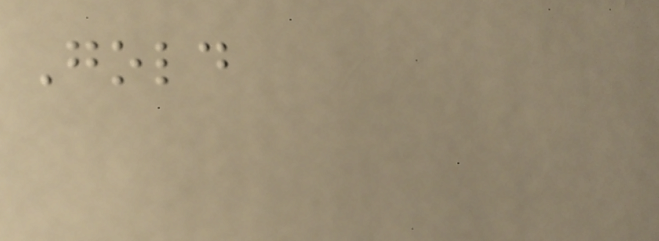Gold
